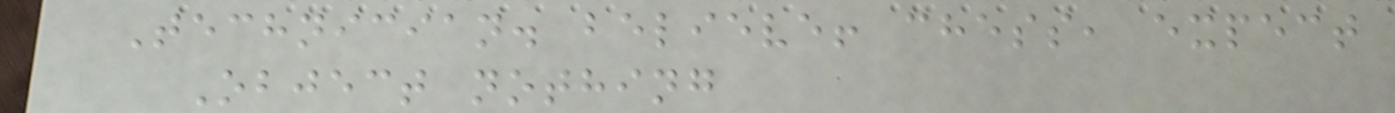Technician. believe! chess, expect
Object nothing
